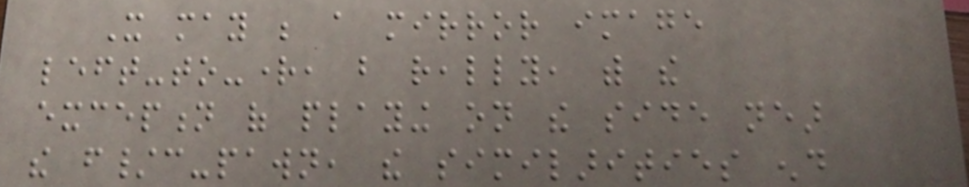It may be a mirror image
left-to-right, but really, with the
exception of playing on the side near
the f/c-pawn, the similarities end
